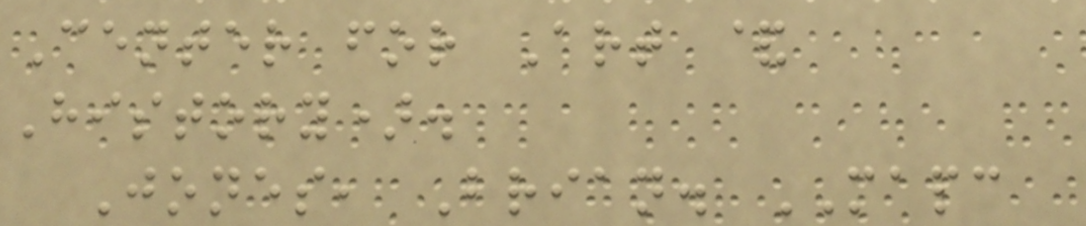Center for Art &
History).
Jones, Brian. MAPC
